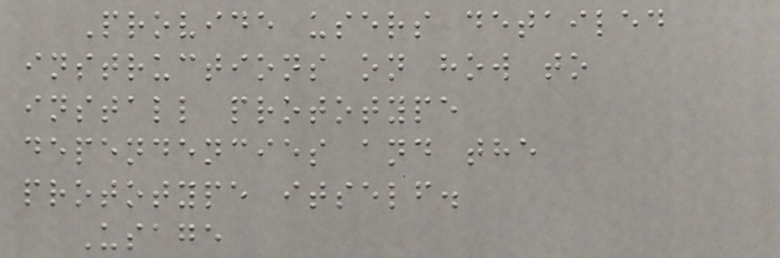Provide users detailed
instructions on how to
install prototype
dependencies and the
prototype itself.
Usage
